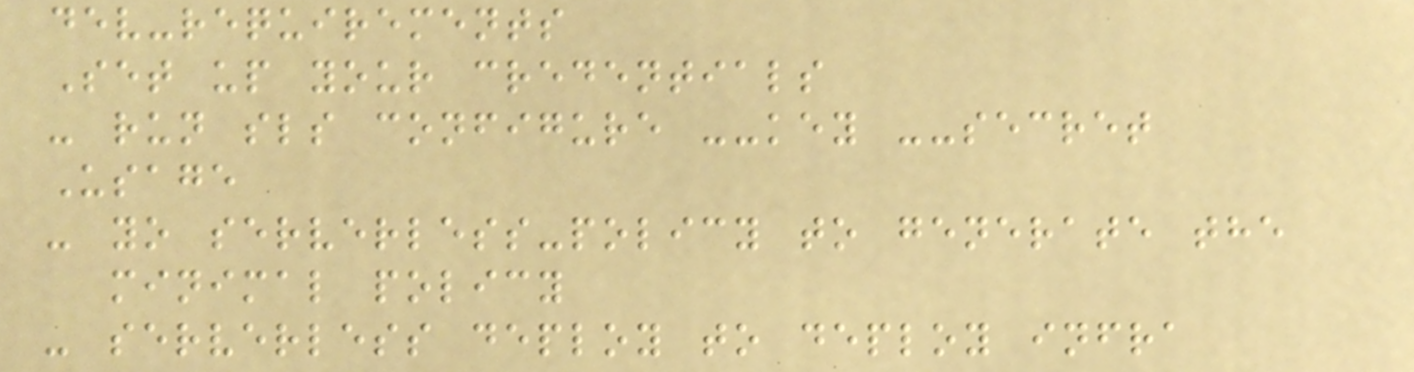dev-requirements
Set up your credentials
- run sls configure --key --secret
Usage
- yo serverless-policy to generate the
minimal policy
- serverless deploy to deploy infra
